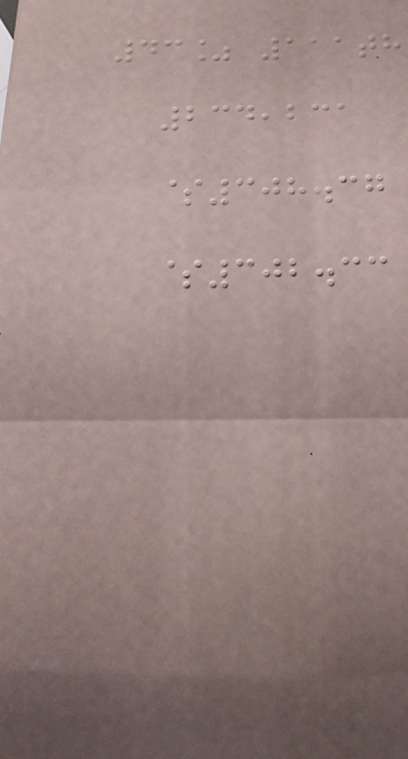43% 111th
234,231
$308.37
$302.33
